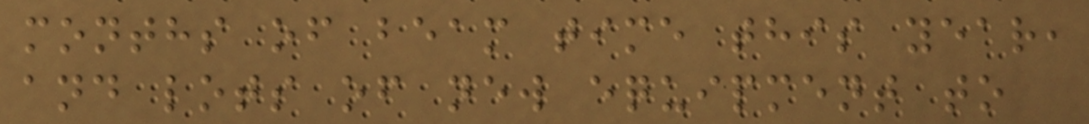months of beam time this year,
and lots of new equipment to
